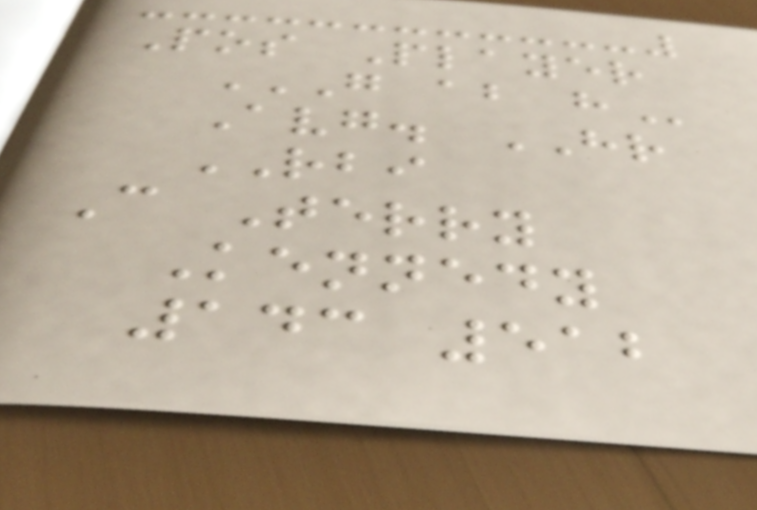Pos Player
G AB H
Avg. HR
RBI
C Terry
Kennedy
143 512
